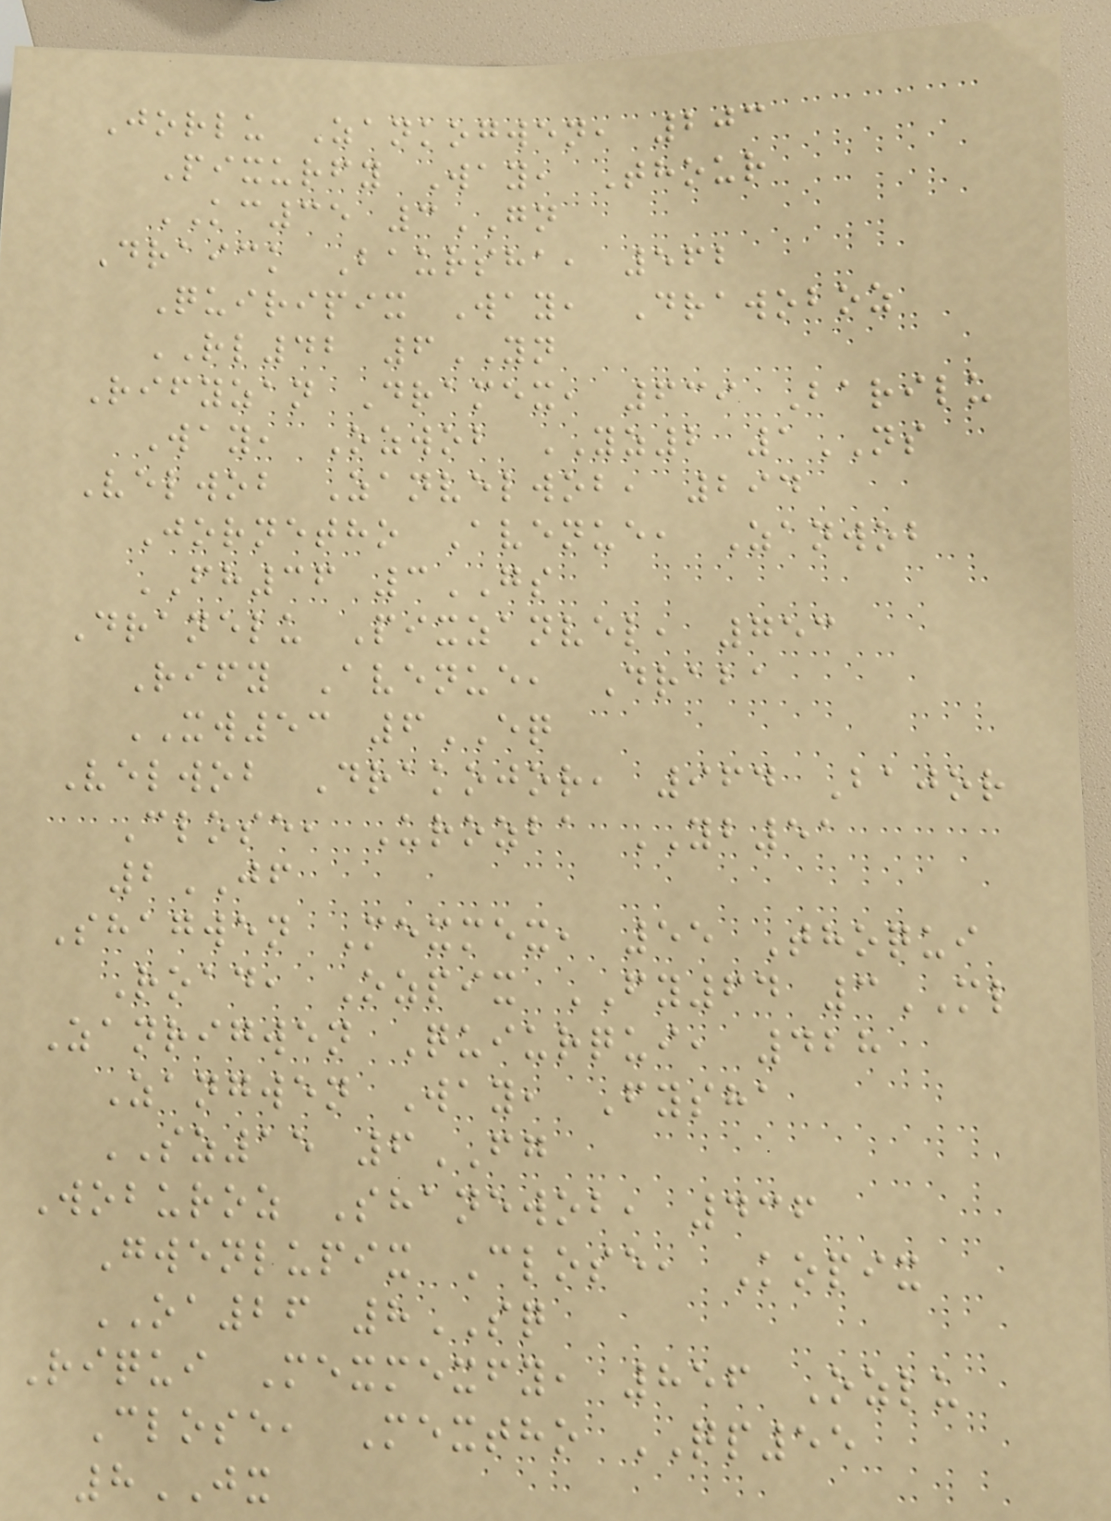Jorlu Zankogwen, 203
Pixurfy Way, Thour
KC35 3GN
Draick Baursha, 562
Quiripix Way, Drawoboz
RL42 6YN
Rifyzan Dramex, 639 Barilu
Way, Ozwob YZ2 1NS
Velwob Zanvelwob, 294
Jornetho Avenue, Zanwob
FH36 3GS
Dranelu Pixzanvel, 753
Rify Avenue, Draba
XW53 6EQ
Velwob Drakojor, 964 Bajor
Close, Urozba YB51
2JF
Shagwen Mexmex, 55 Thoqui
Road, Ozpix FY64 3ML
Zanrigwen Quiurqui, 428
Zangwen Way, Fysha
SZ15 6FG
Woburoz Shanewob, 436
Gwenlupix Close, Kopix
OA26 8SQ
Riqui Mexmexfy, 856 Ozlu
Close, Mextho QP55
8JX
